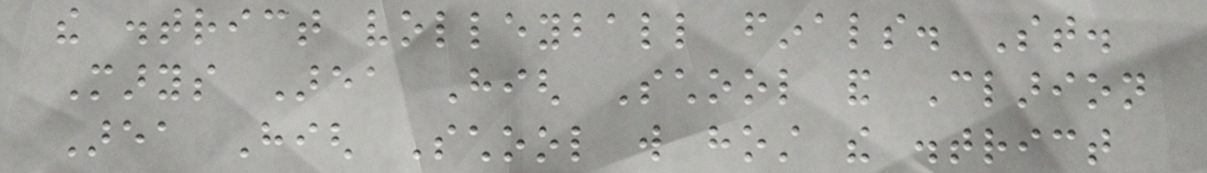the district volleyball finals. St.
Marys Area High School and Clarion
Area High School will host the district
